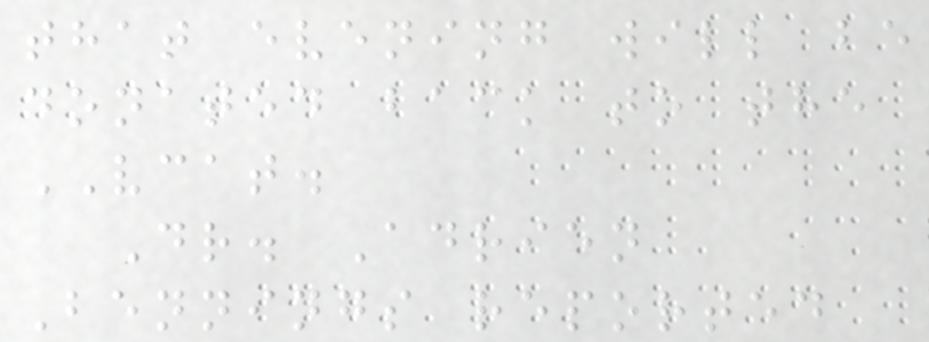that evening will be
donated back to the
VCAT.
Dr. Adrien
Bennings reported
